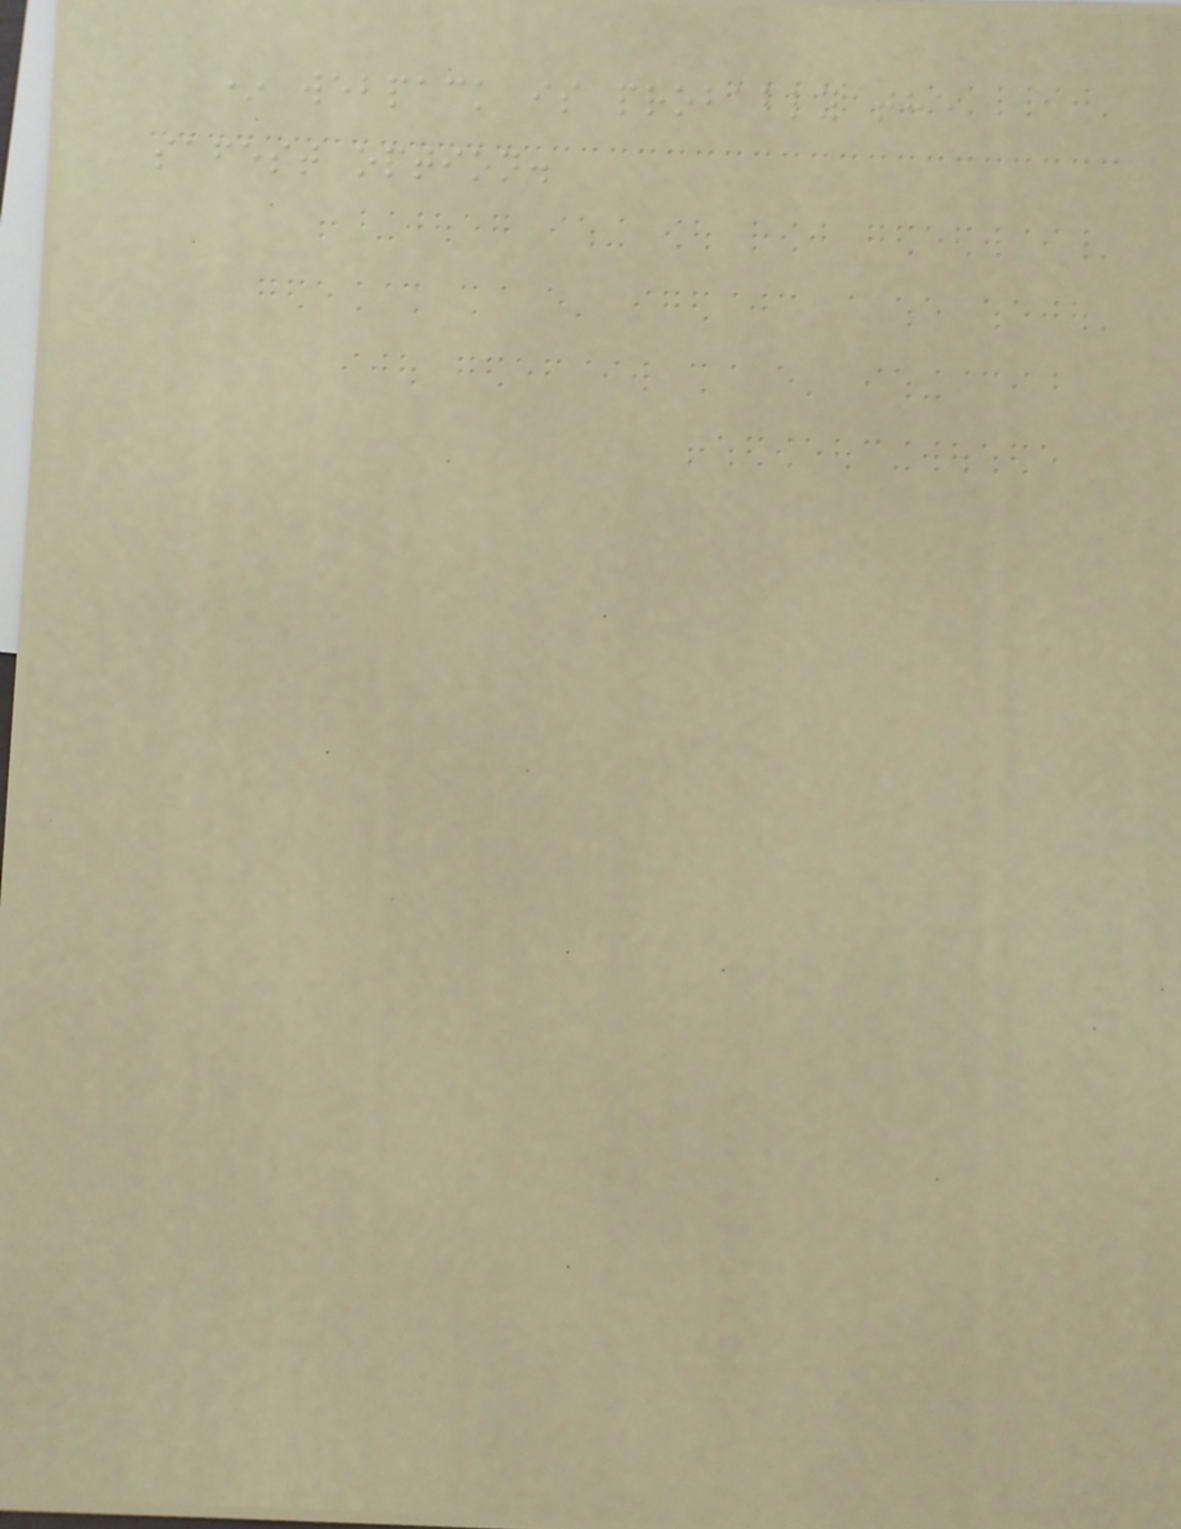* webpack is probably the
safest option.
